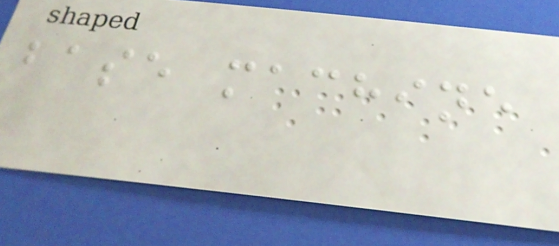base machine
